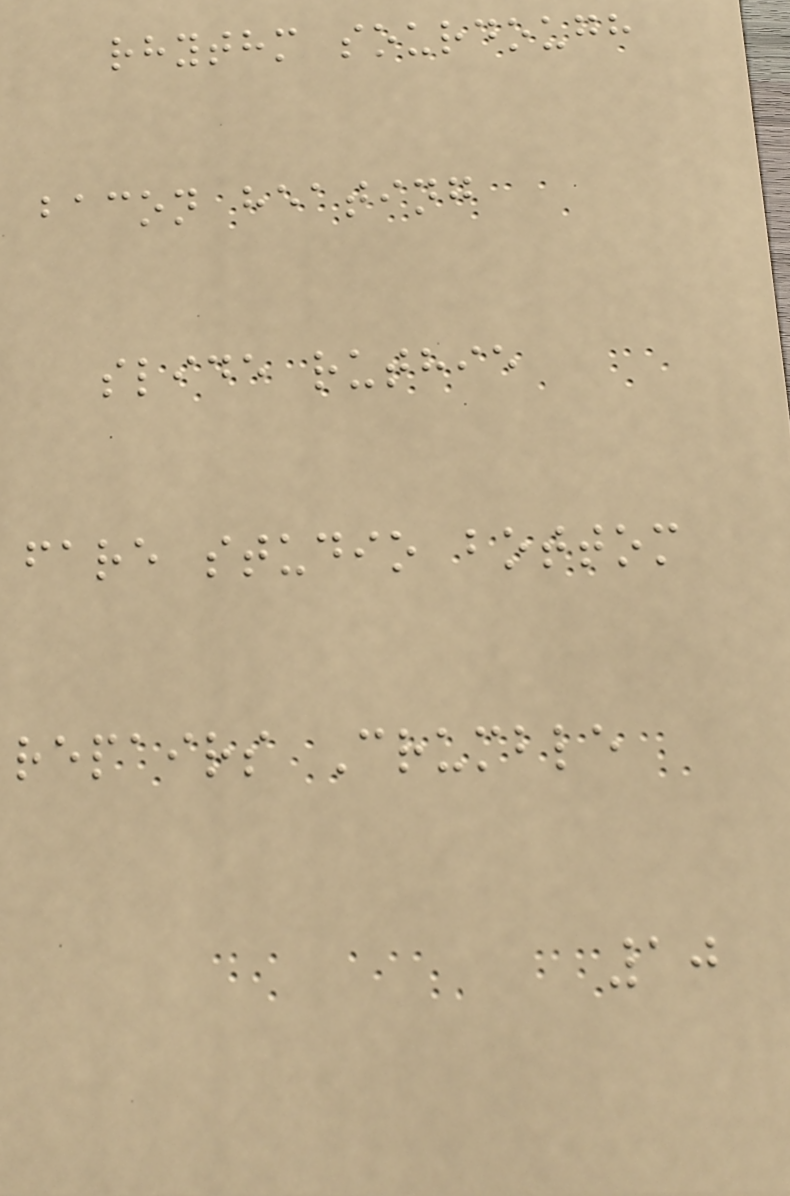rhythm sourdough
bacon heating
slide ruthie
fare studio bottom
repairs Crumble
10
